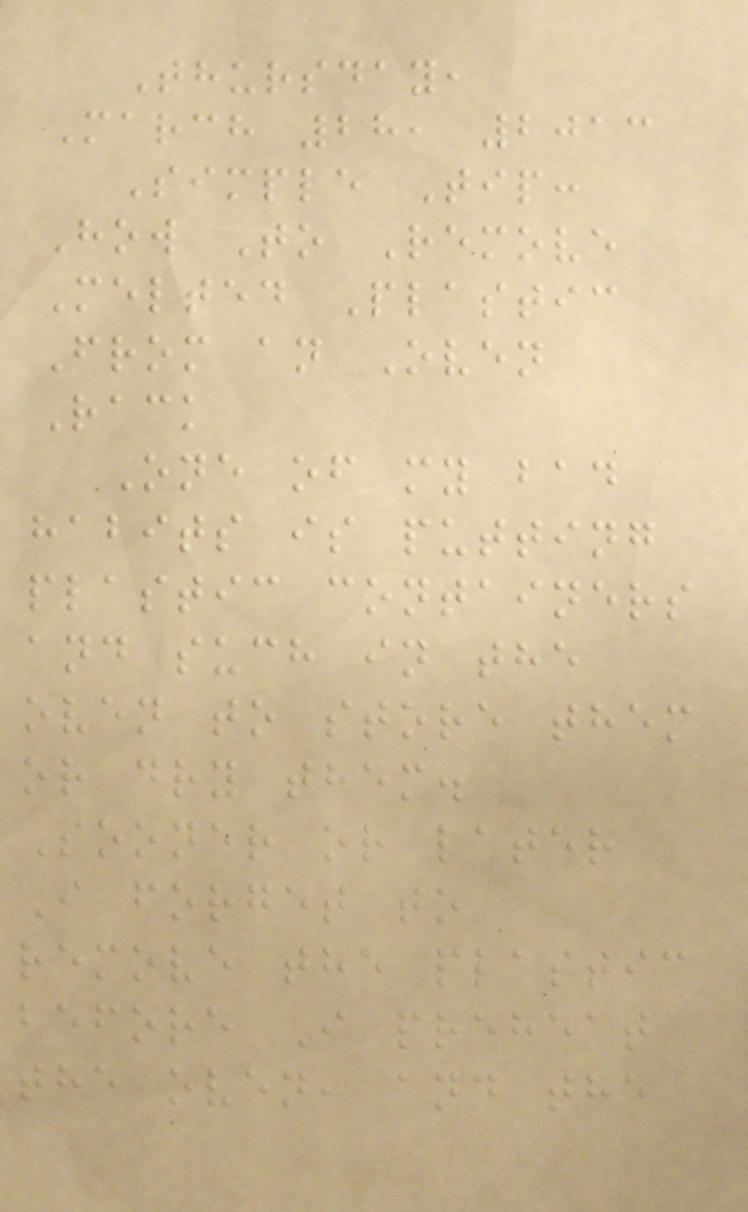Thursday,
March 28, 2013
Simple Tip:
How To Remove
Melted Plastic
From an Oven
Rack
One of my bad
habits is putting
plastic containers
and such in the
oven to store them
or dry them.
Sooner or later
I forget to
remove the plastic
before I preheat
the oven, and the
